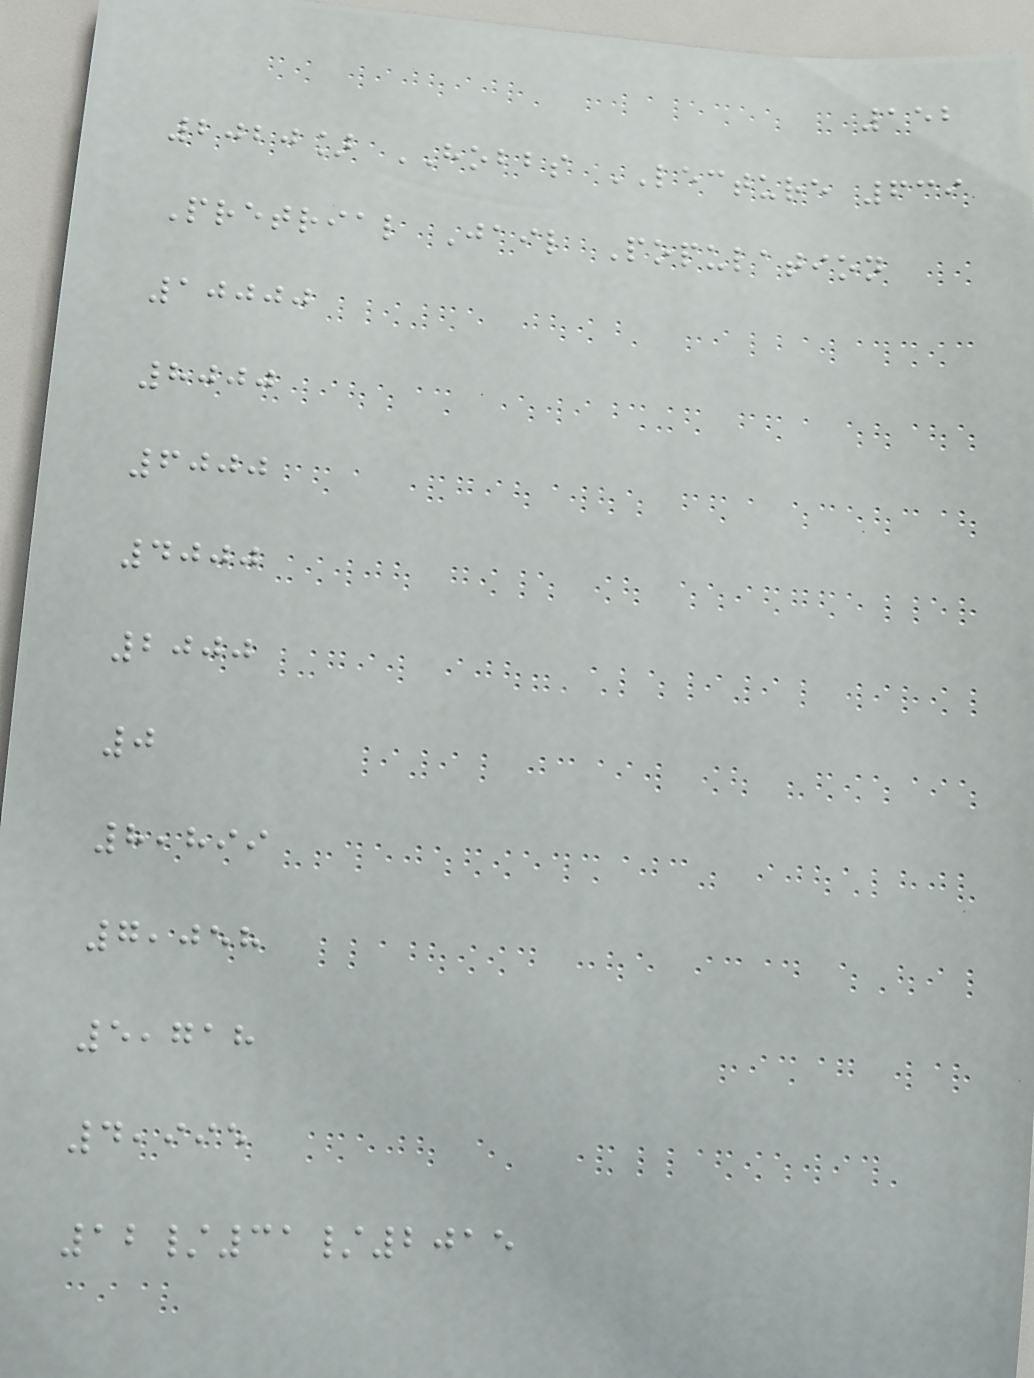152
2020] HOBBS LECTURE 639
Pretrial Jail Population
10000
8000
6000
4000
2000
0
8,899
7,058
5,718
4,995
12/31/2015
